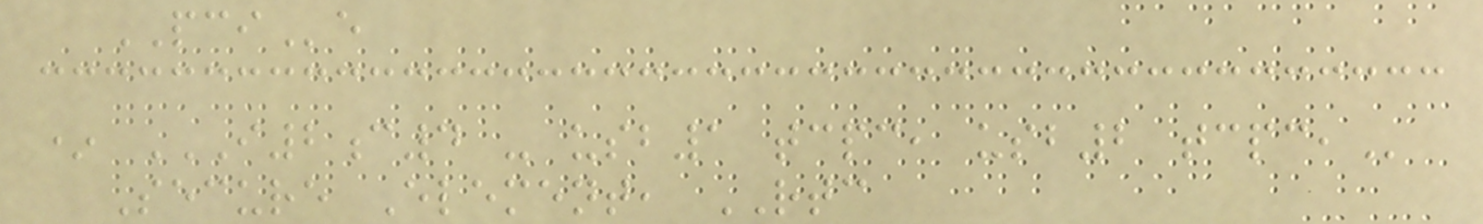PCIe
* I2C4 - USB1 TCPC, USB2 TCPC,
Secure Element, RTC
